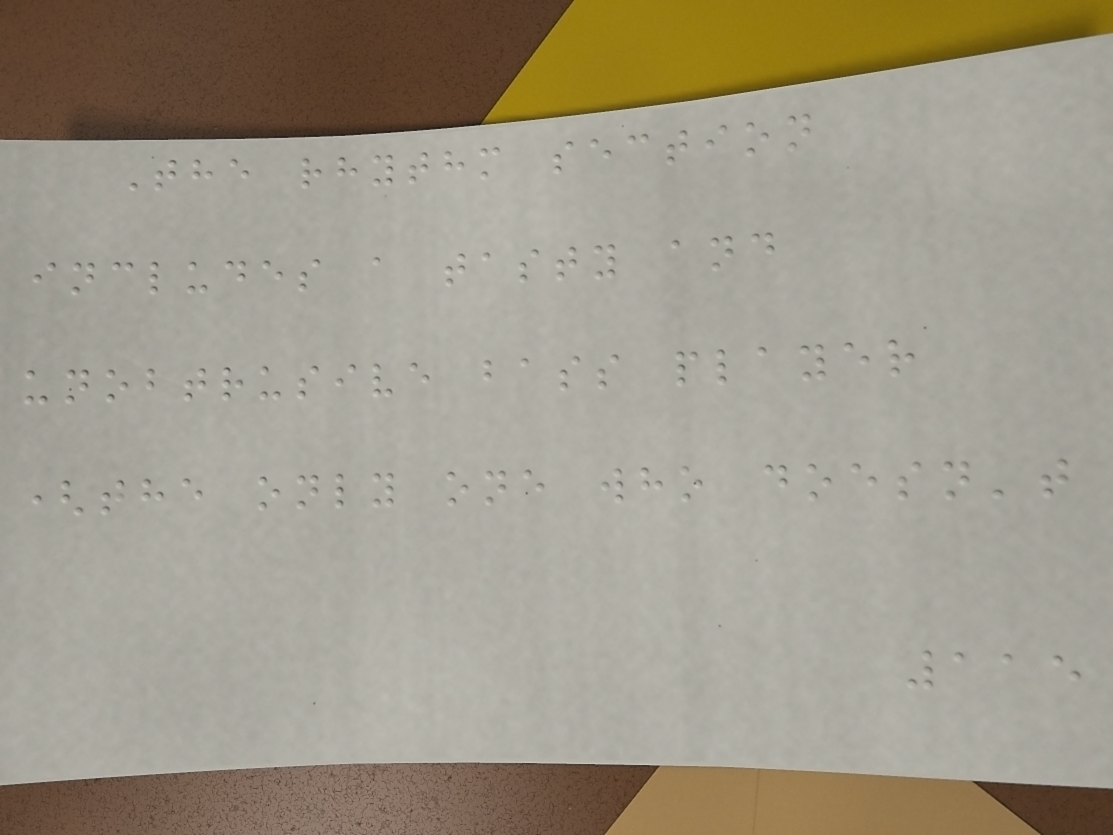The rhythm section
includes a tasty and
unobtrusive bass player
(the only one who doesn't
115
